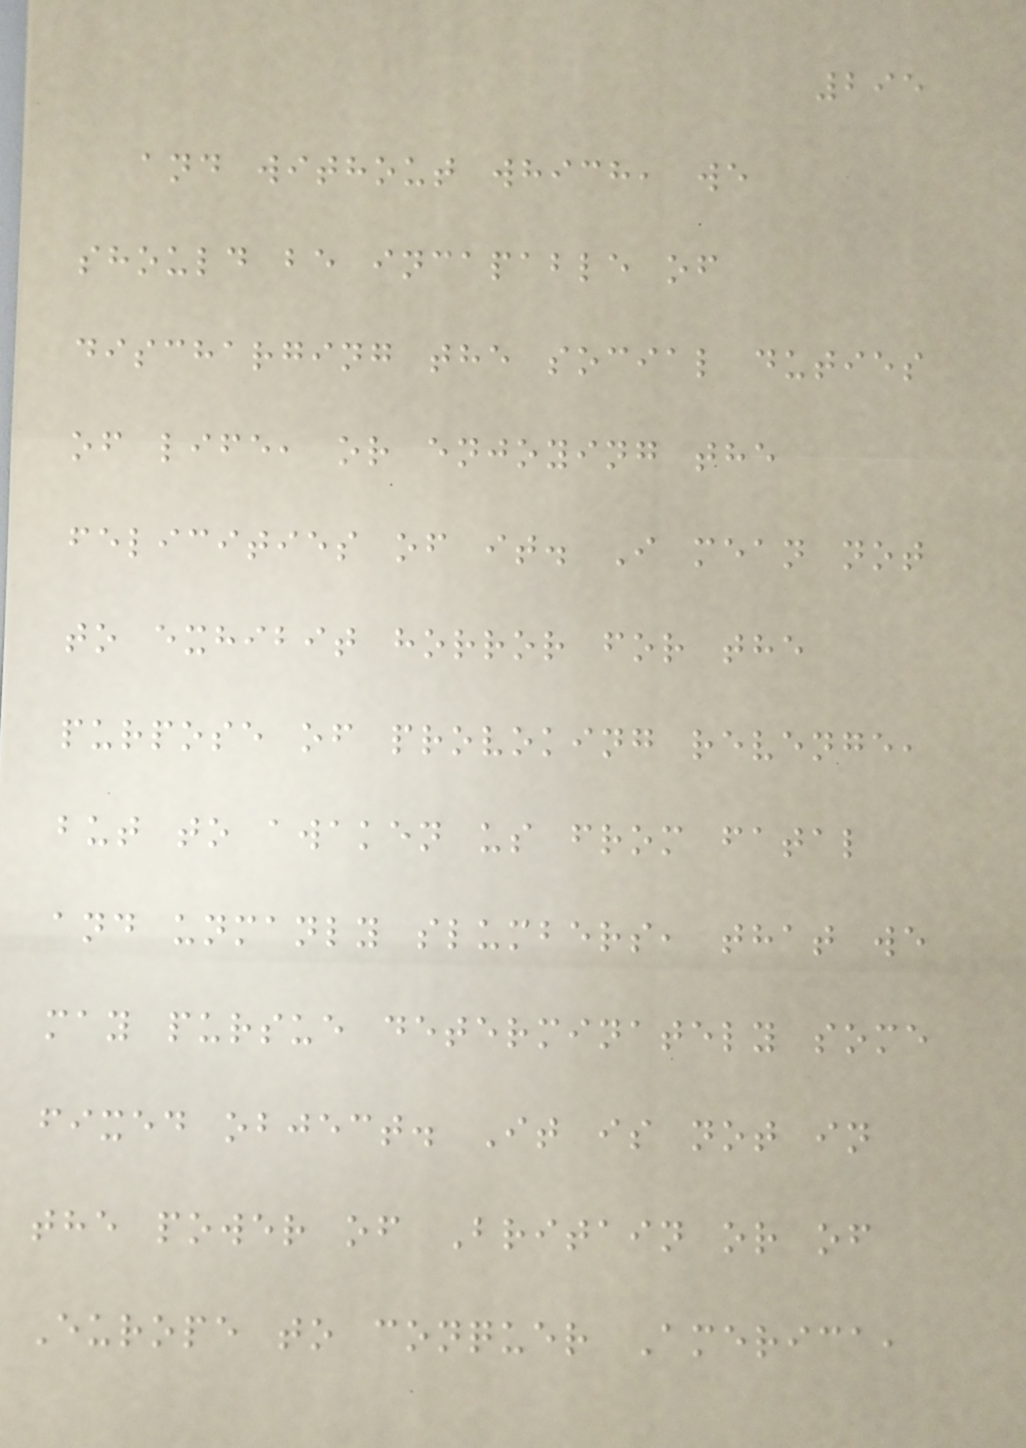295
and without which, we
should be incapable of
discharging the social duties
of life, or enjoying the
felicities of it. I mean not
to exhibit horror for the
purpose of provoking revenge,
but to awaken us from fatal
and unmanly slumbers, that we
may pursue determinately some
fixed object. It is not in
the power of Britain or of
Europe to conquer America,
